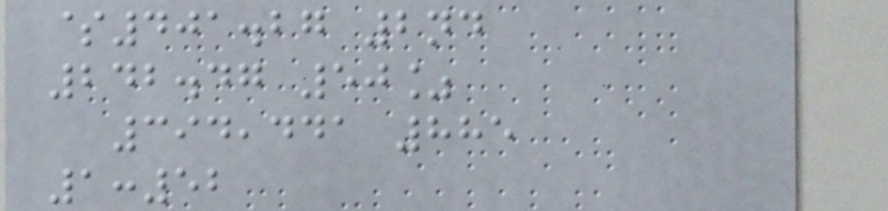$401.27 2nd
242.47 50%
394,441 885
1:52
